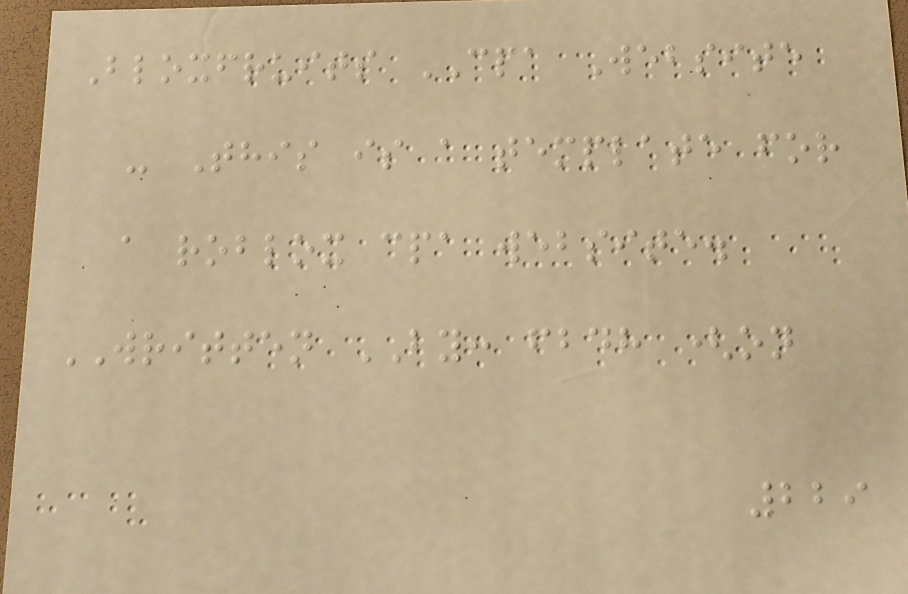Bloxfruits CPA Website
- This is a template for
a roblox cpa website.
WRITTEN BY: fbdh (on
229
